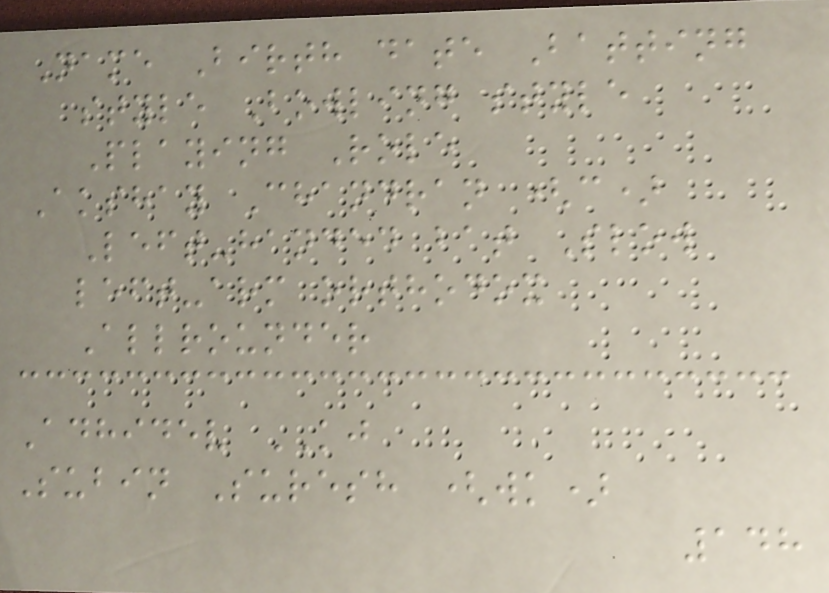Name Birth date Batting
style Bowling style
Playing Role
Akshay Chandran (c)
Left-handed bat Slow
left-arm orthodox
Allrounder
Adhidev KJ
Subin Suresh (wk)
148
